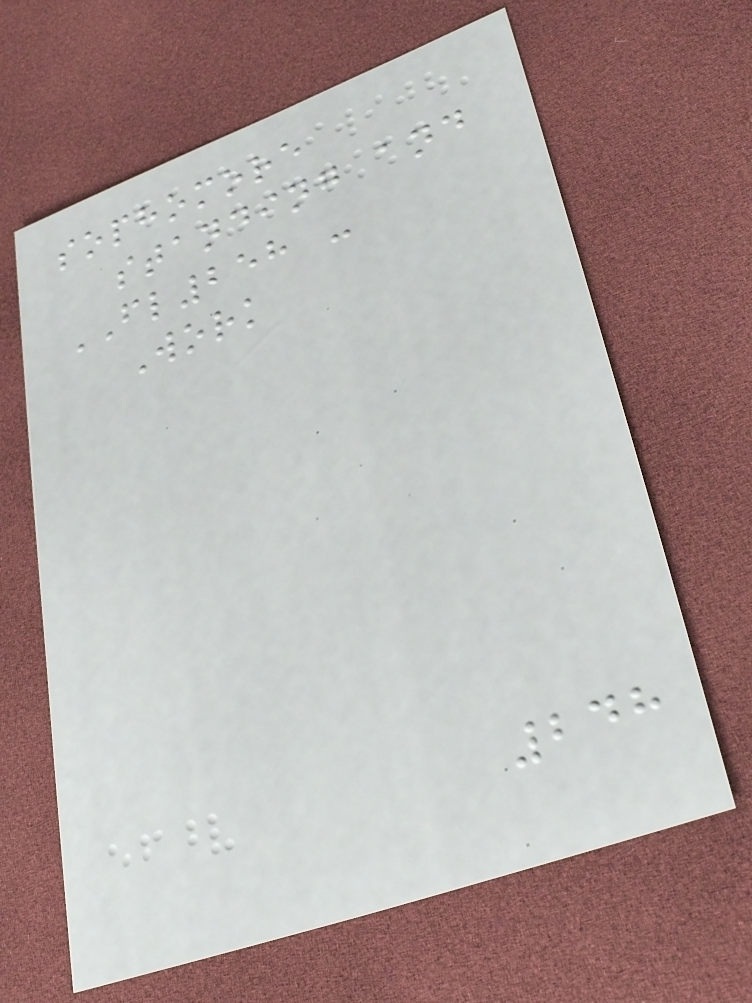sophomore
standing and
FL258 -
Work
248
